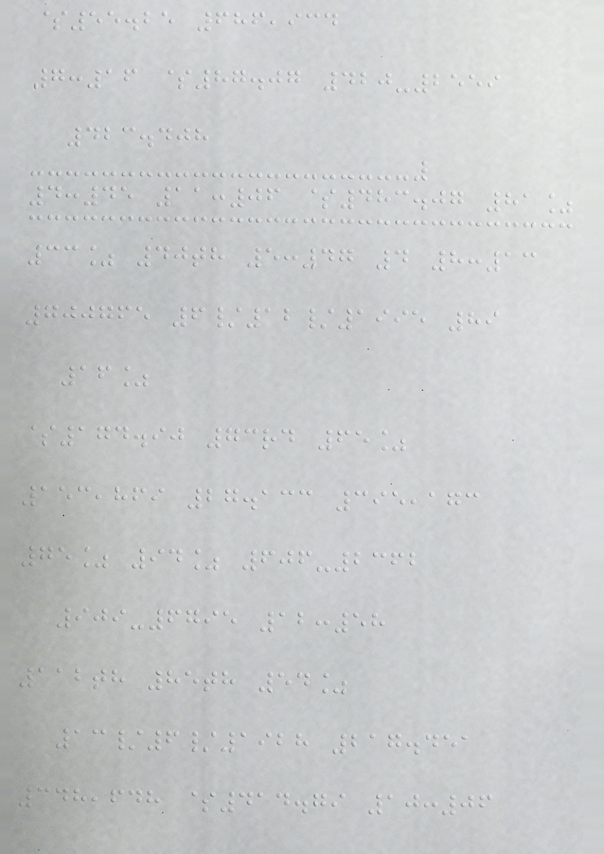$55.25 686,934
7:16 $87.07 420-2559
423.408
4:45 11:06 $483.07 81%
33% 40th 5:47 4 8:13
700765 6/12/1995 89
16%
$174.90 73rd 65%
153,869 27.133 395,173
75% 94% 606-2362
909-6795 12:58
112th 85th 54%
13/6/1928 217.451
348,648 $414.79 10:06
